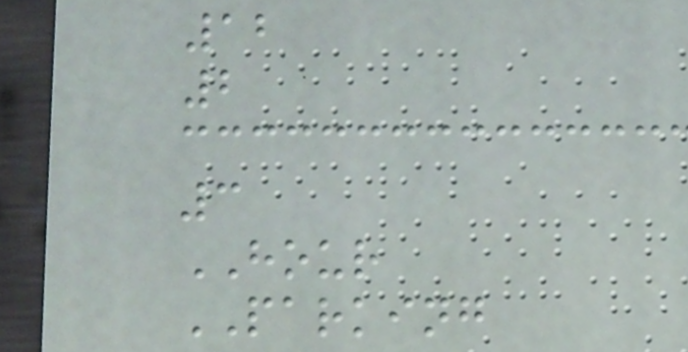12
2
3
HOUR
PARKING
